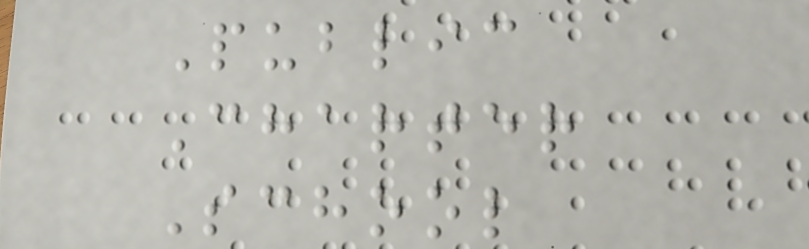Public
Charter
School
